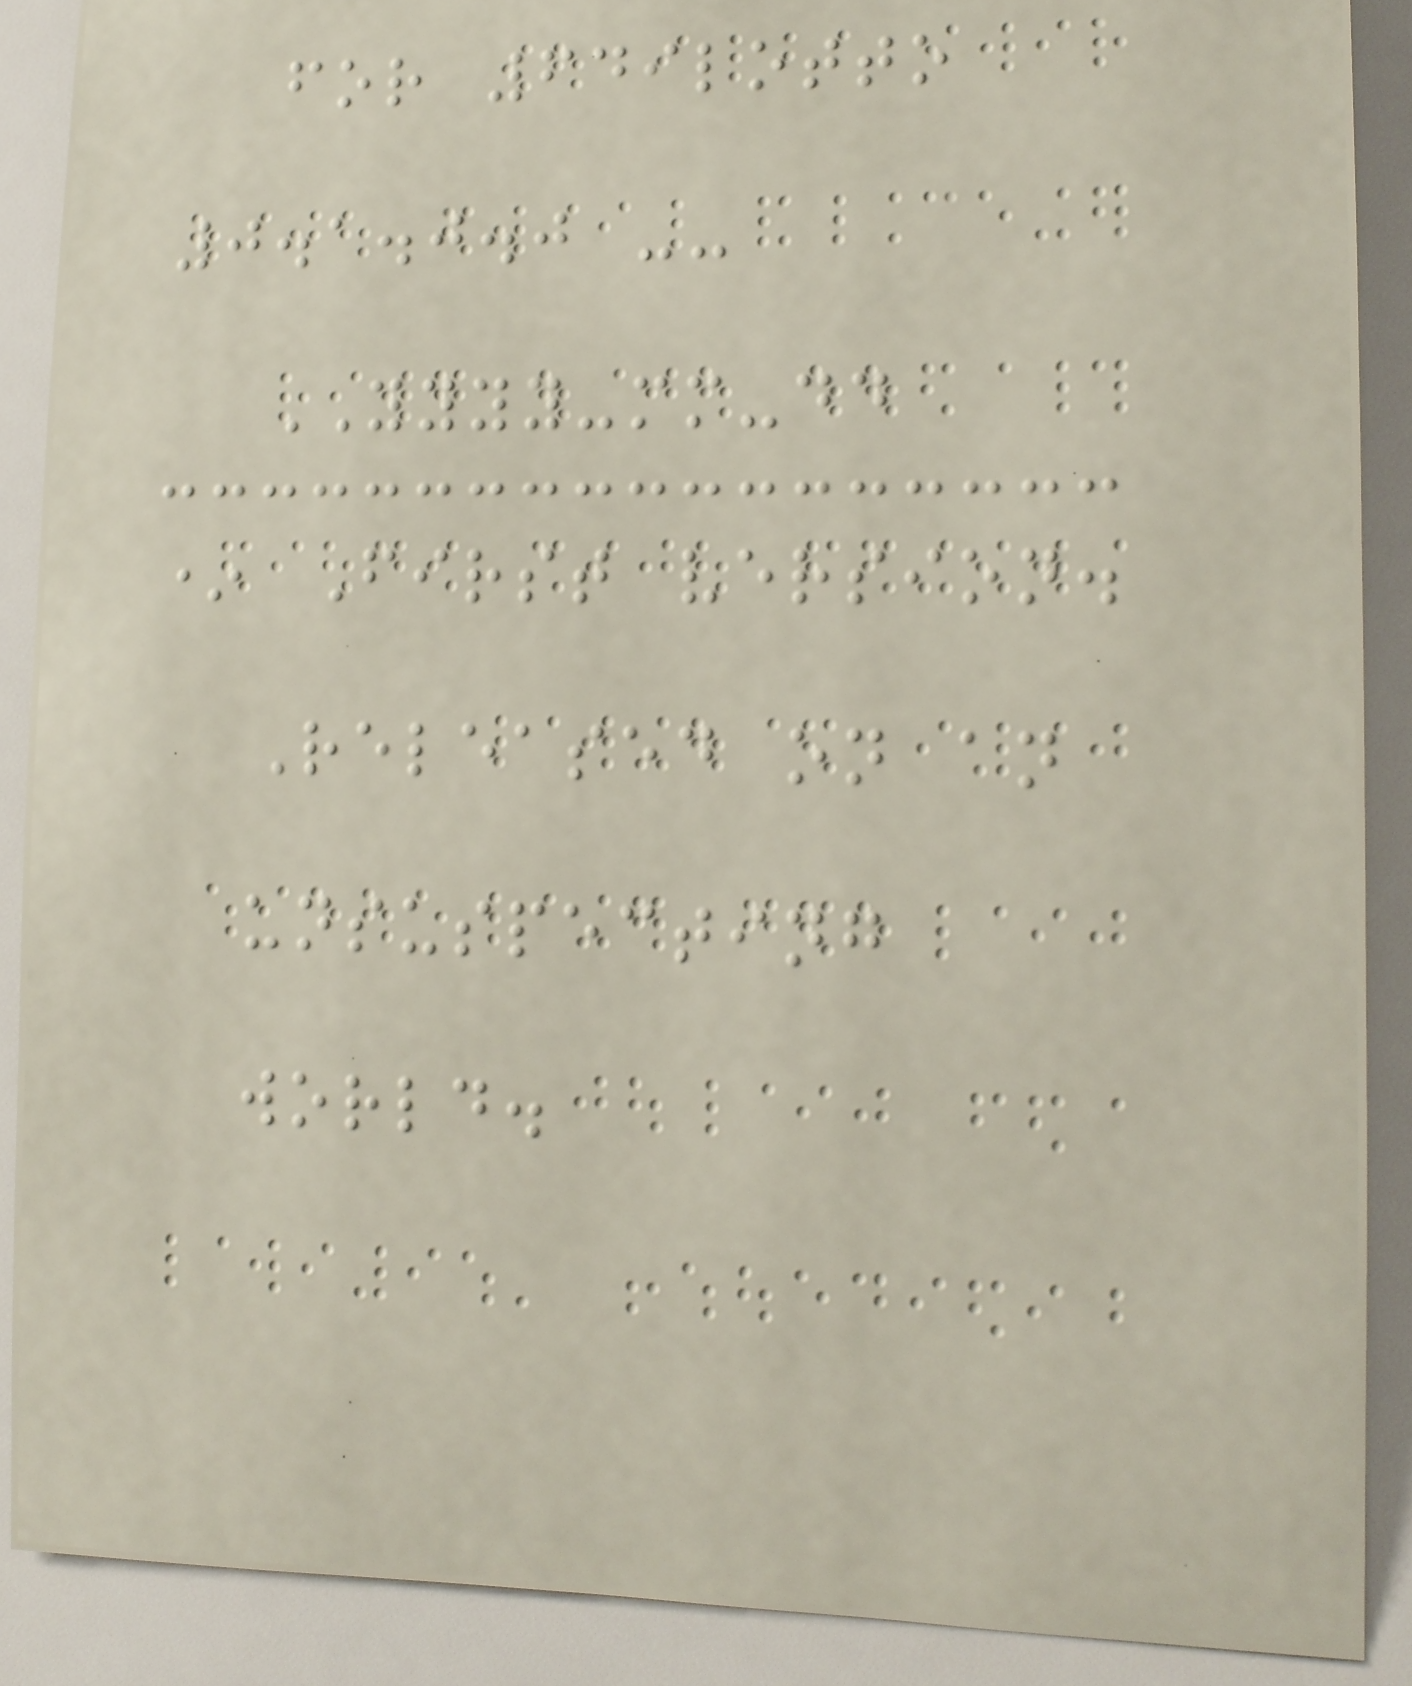for 649lotto
0.1.0.0 --
YYYY-mm-dd
* First version.
Released on an
unsuspecting
world.
